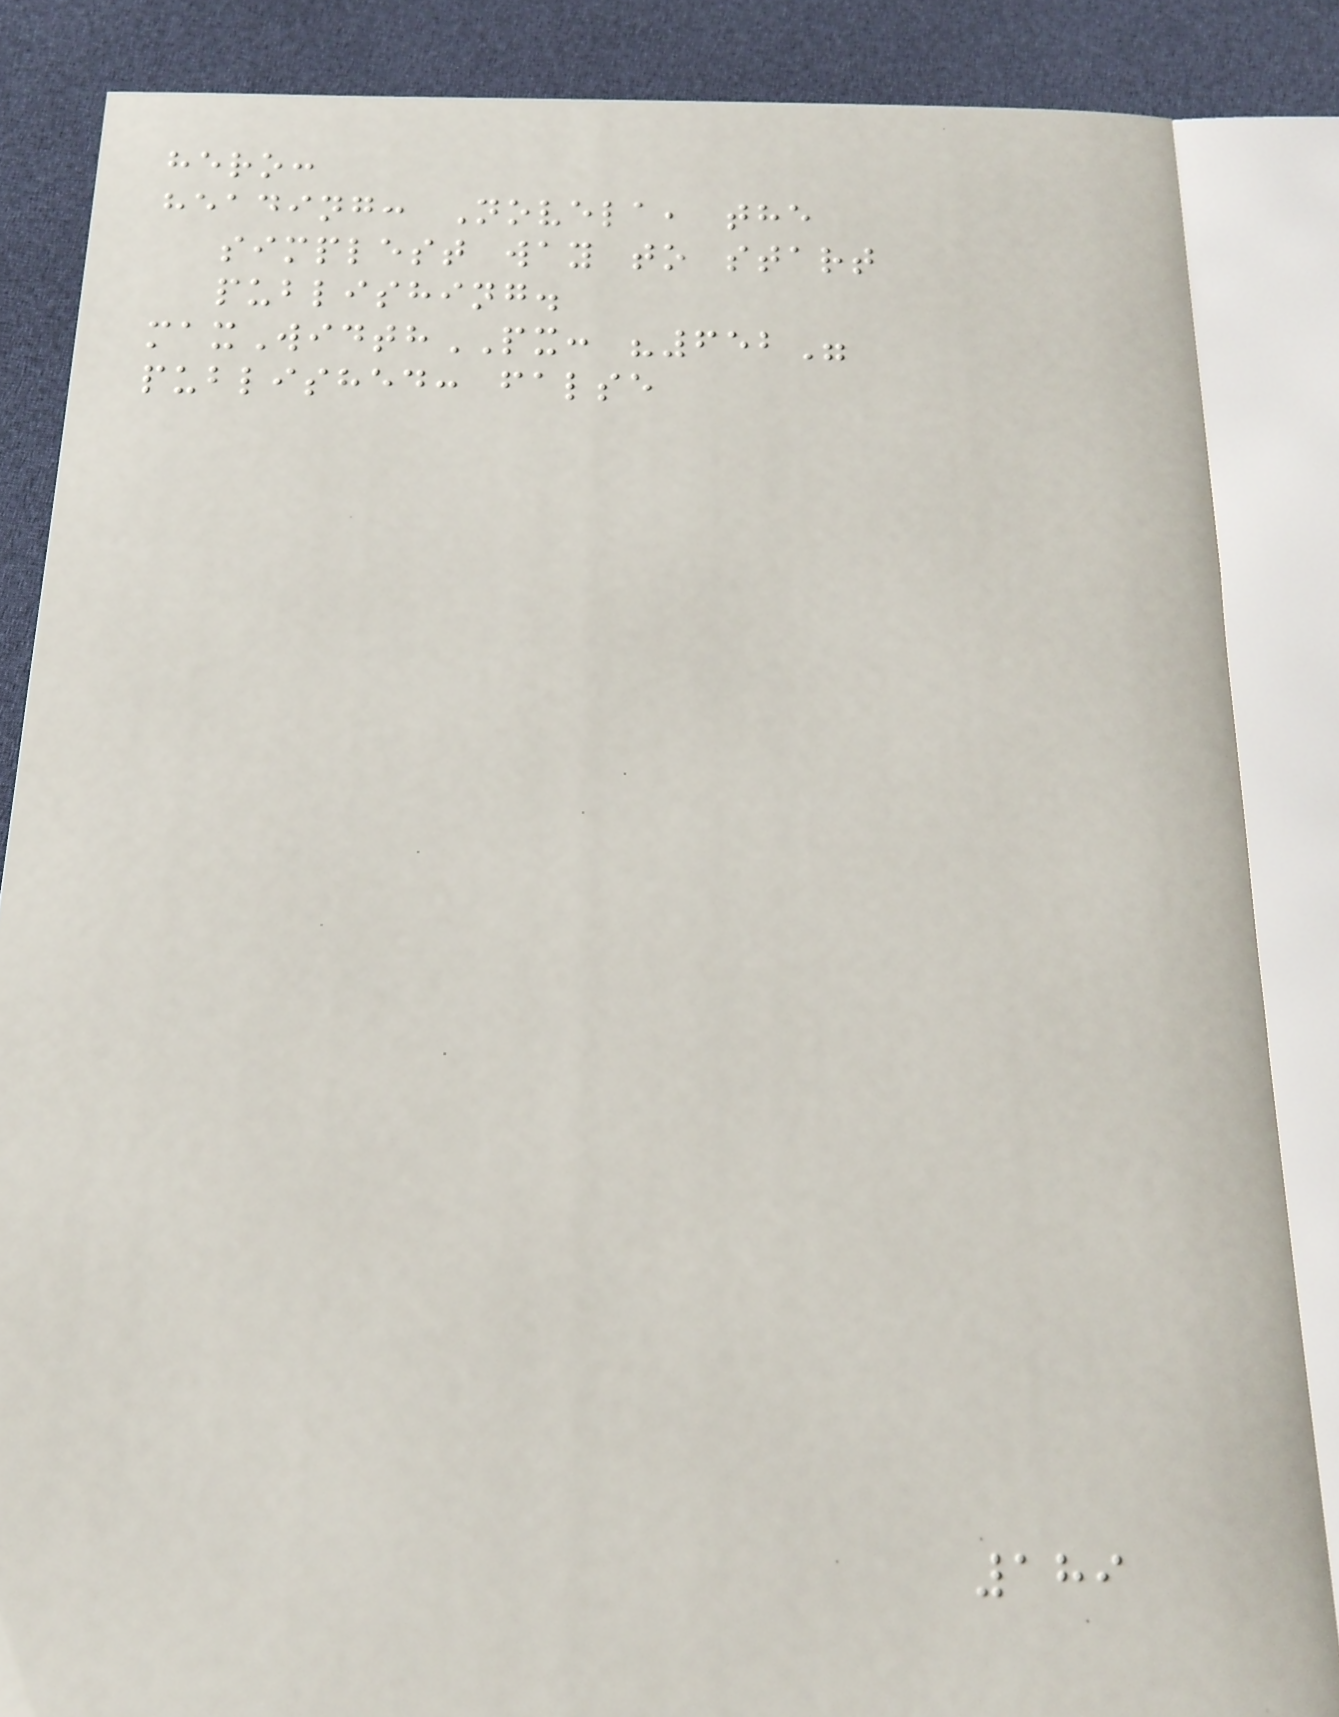hero:
heading: Novela, the
simplest way to start
publishing.
maxWidthPX: "652"
published: false
189
